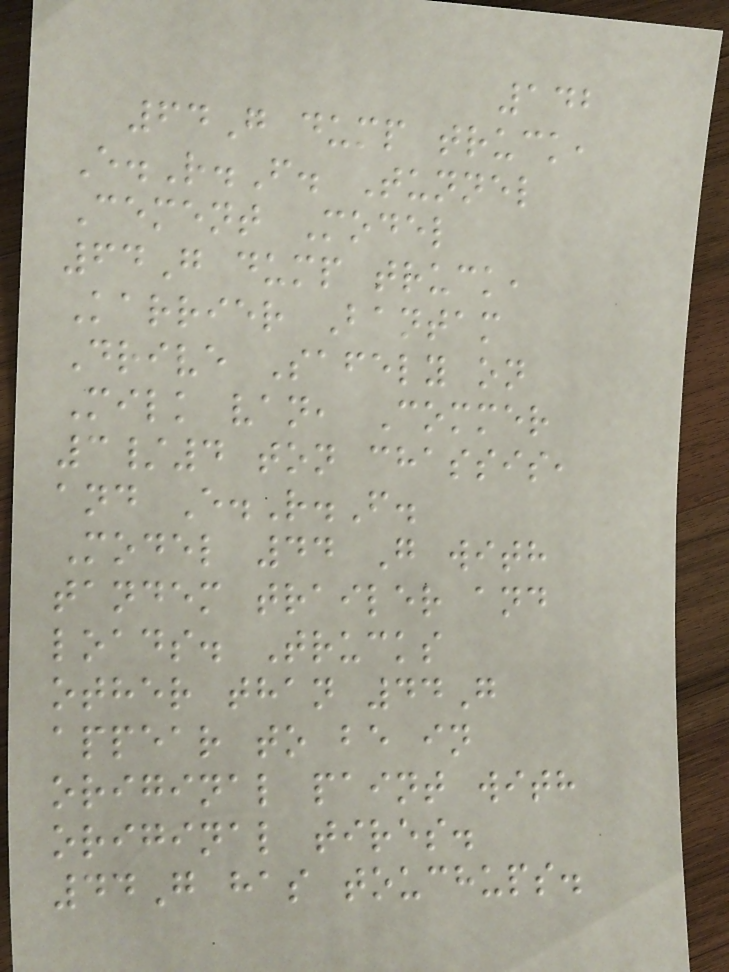142
64G dump truck,
E.R.F. Tunnel
Cement Model
64G dump truck,
Karrier Bantam
Drive Safely on
Milk van, Commer
3/4 ton chassis,
and E.R.F.
Model 44 G with
tandem trailer and
loads. Trucks
other than 44G
appear to be in
original paint with
original tires.
44G has touchups.
